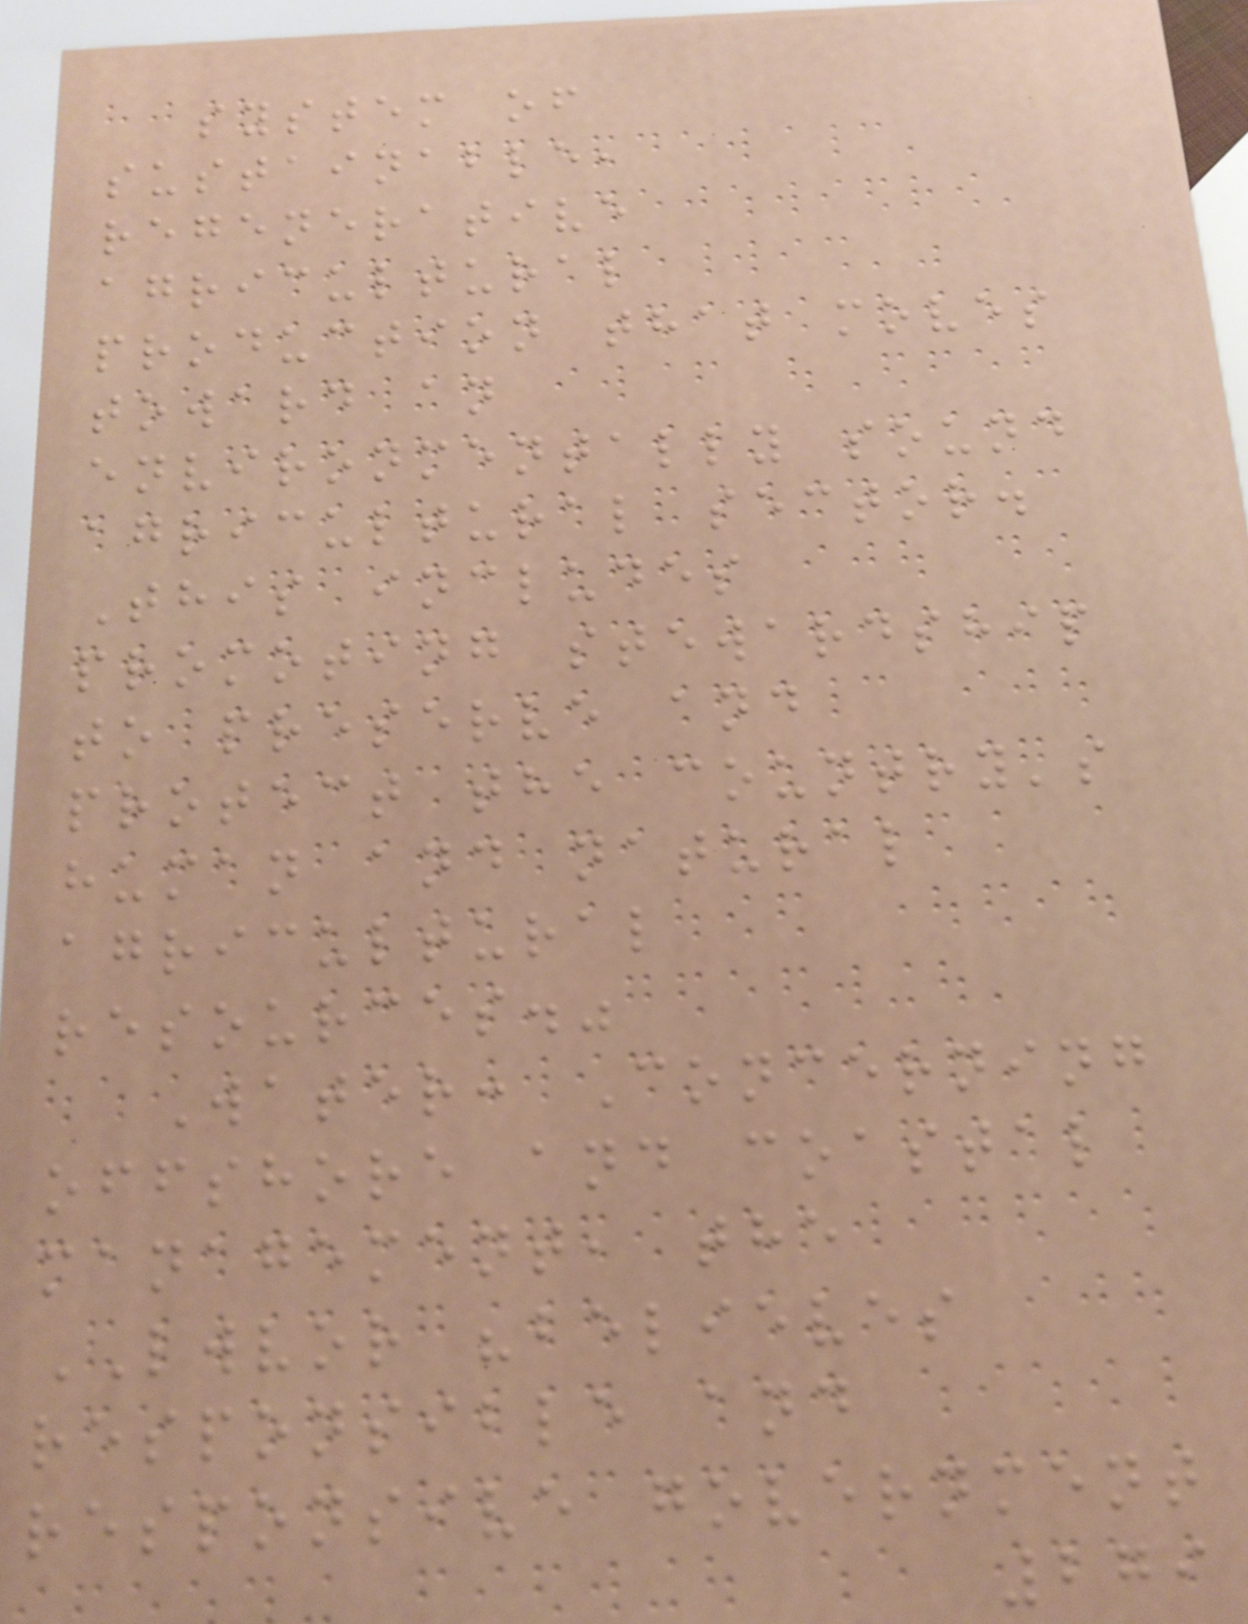system of
sustainable,
regenerative
agricultural
production that moves
toward an
environmentally sound
agricultural sector.
This includes
promoting stewardship
to preserve and
protect the country's
human and natural
agricultural
resources."
Water: Concerning
offshore and coastal
management, the
LWVOR "believes
responsible and
responsive government
279
